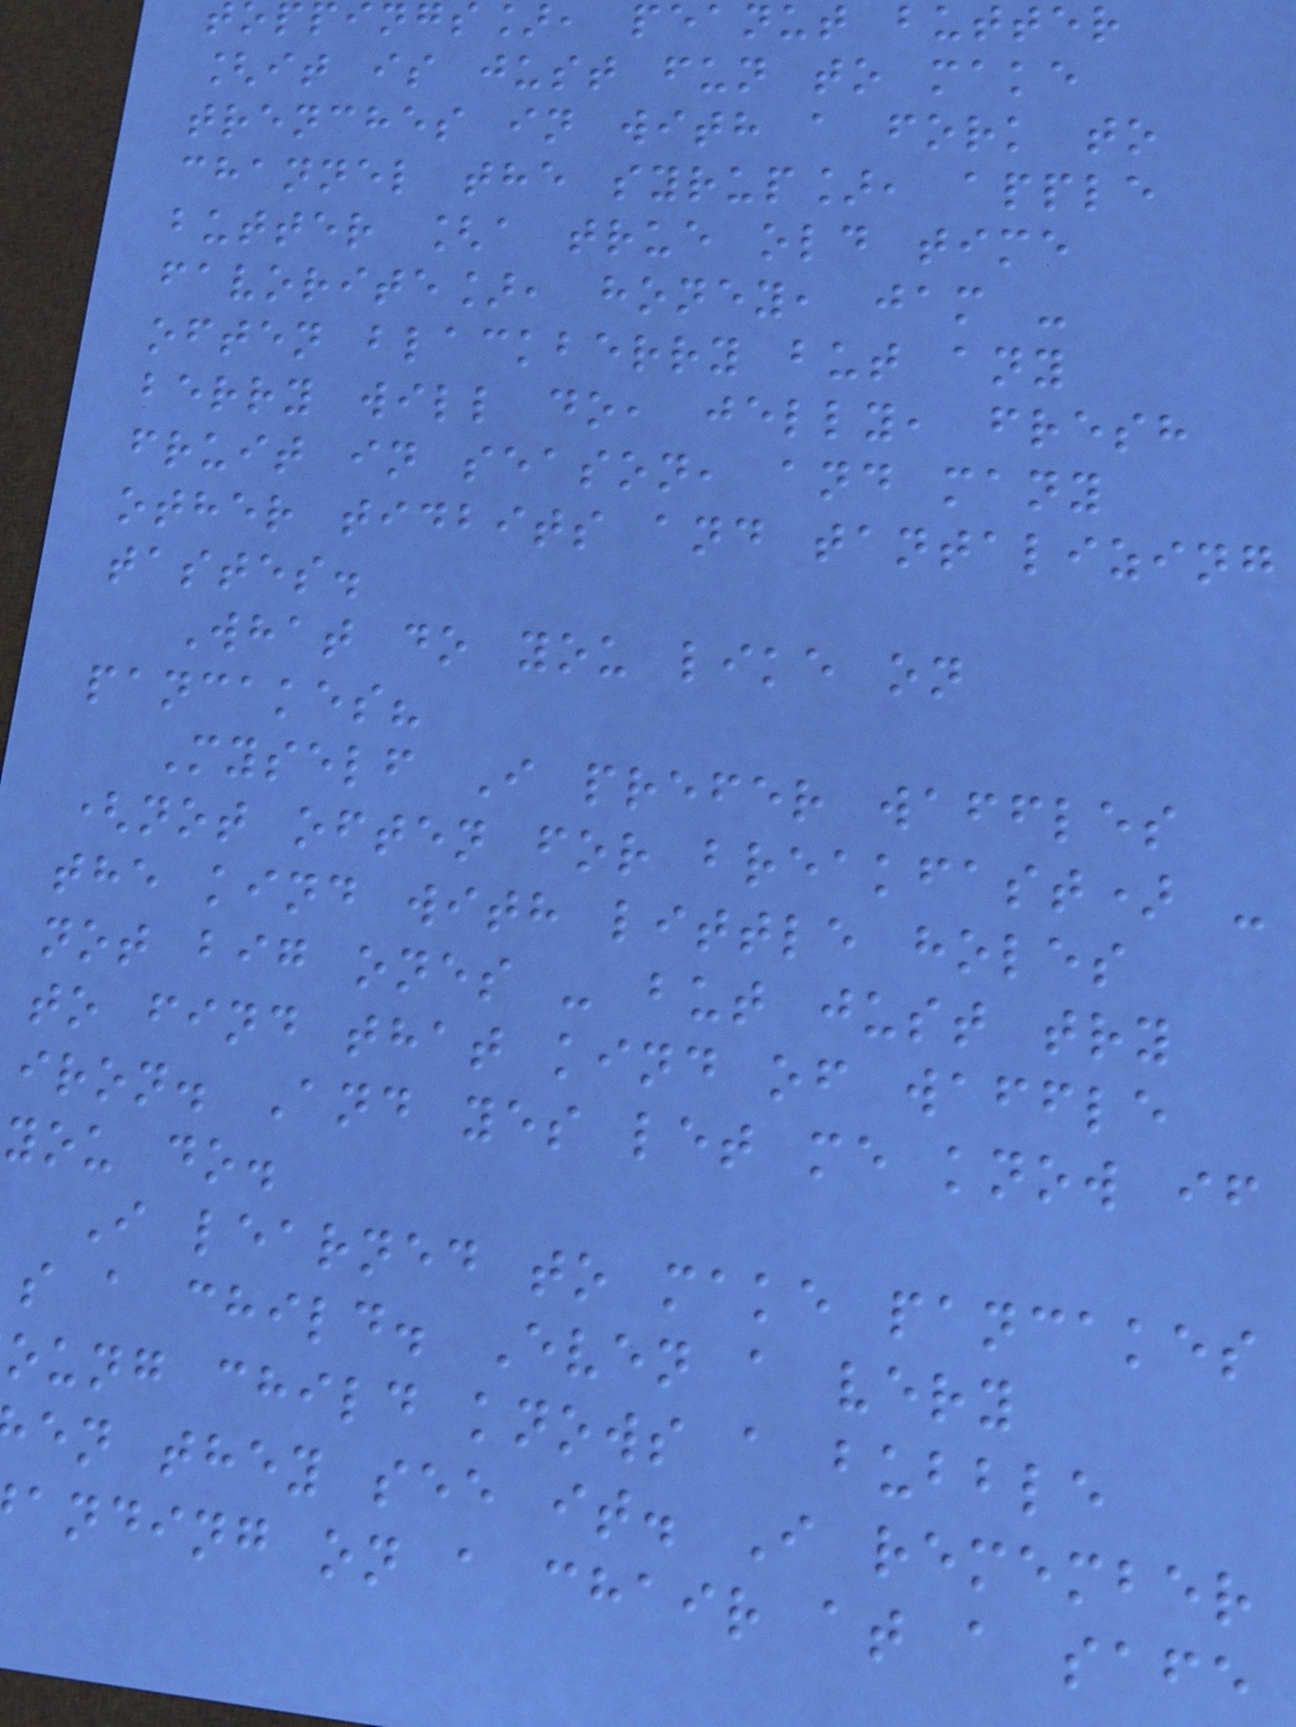toppings], peanut butter
[it is just fun to make
trenches in with a fork to
channel the syrup], apple
butter [a true old time
favorite], honey, jam -
often blackberry but any
berry will do, jelly, fresh
fruit in season, and many
other tidbits and tantalizing
tastes.
What do you like on
pancakes?
Myself I prefer waffles
(not often for breakfast) -
the kind with little holes
not big ones - but just try
to find that kind of waffle
iron. And yes let me know if
you do.
I learned to make pancakes
s a child. Even a very
oung child knows a bubble
en they see it. I remember
anding on a chair at a safe
